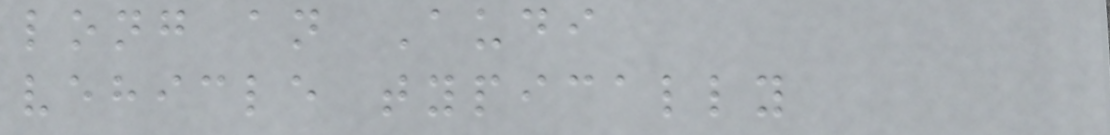long an Audi
vehicle typically
